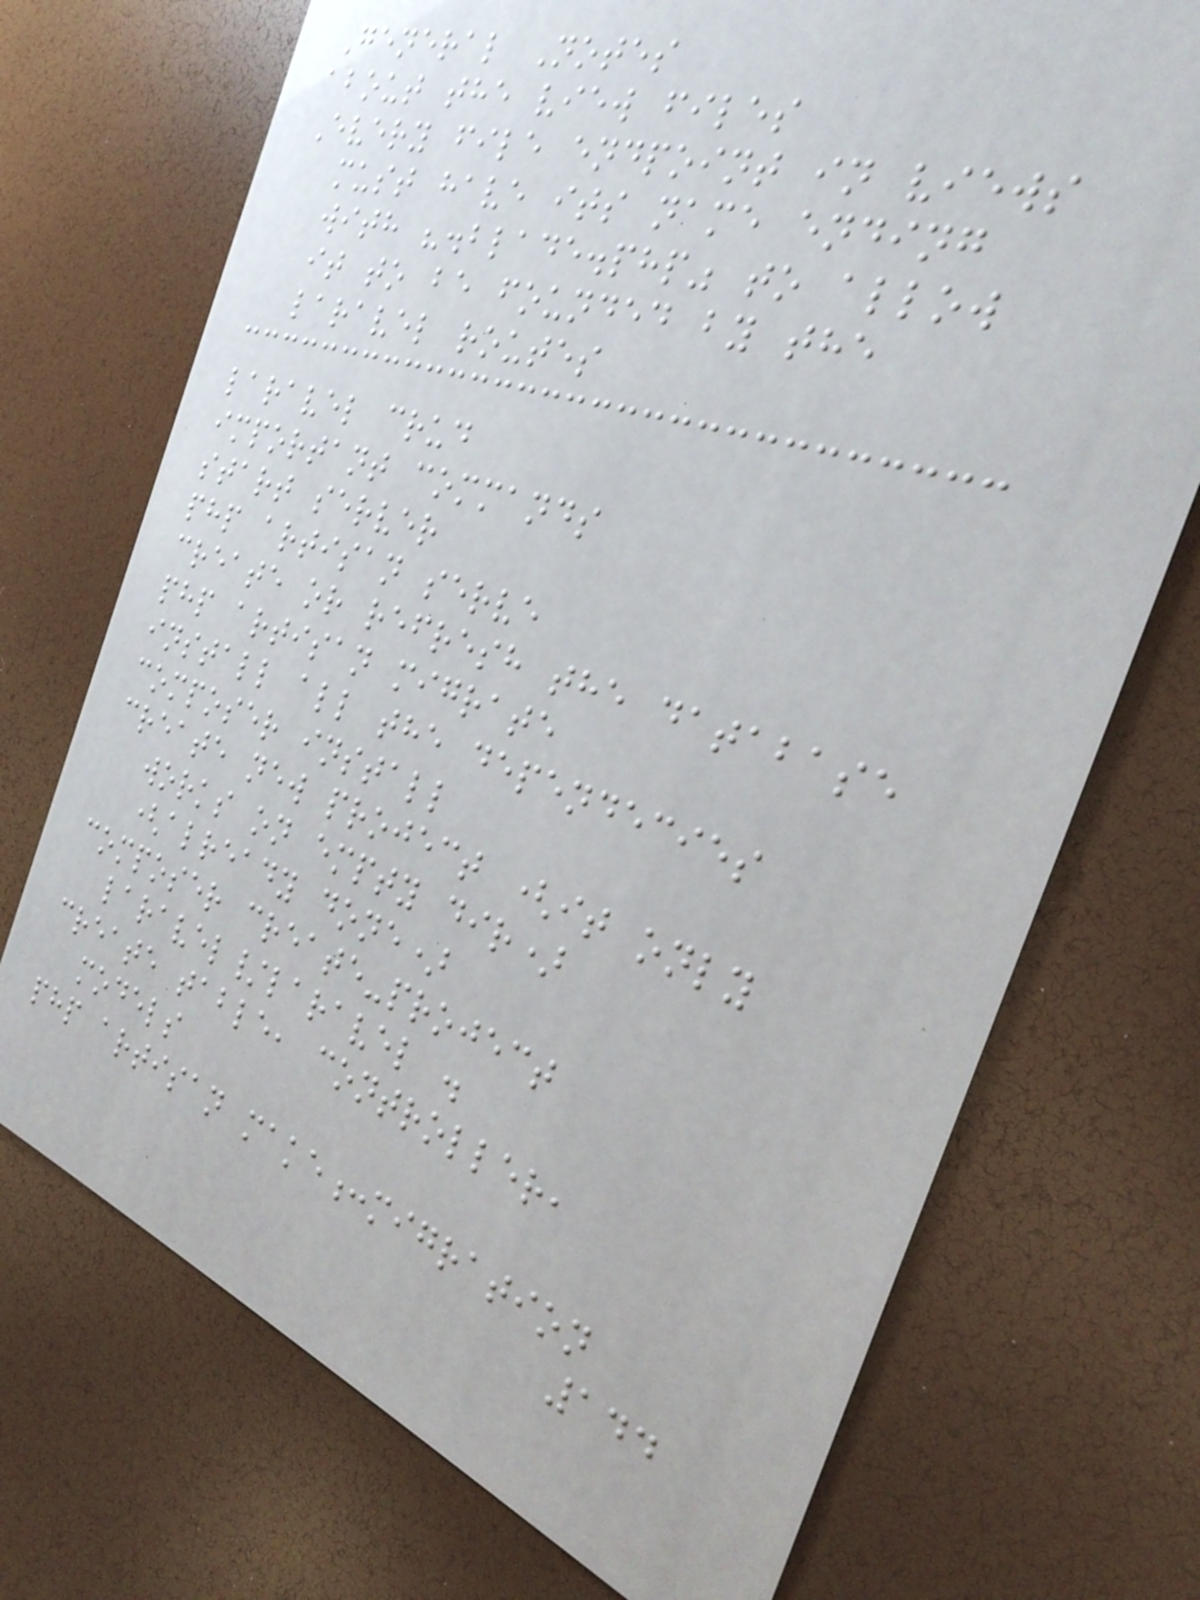General Notes
about the view files
Every file endpoint in views
must have its name ending
with ".blade.php" to allow
it to be founded by the
laravel routes
laravel crud
important commands
start server
php artisan serve
create or refresh the database
php artisan migrate
install all the dependecies
composer install
create new project (it only
works on empty dir)
(already done)
composer create-project
laravel/laravel .
create table, controller,
models
php artisan make:migration
144
